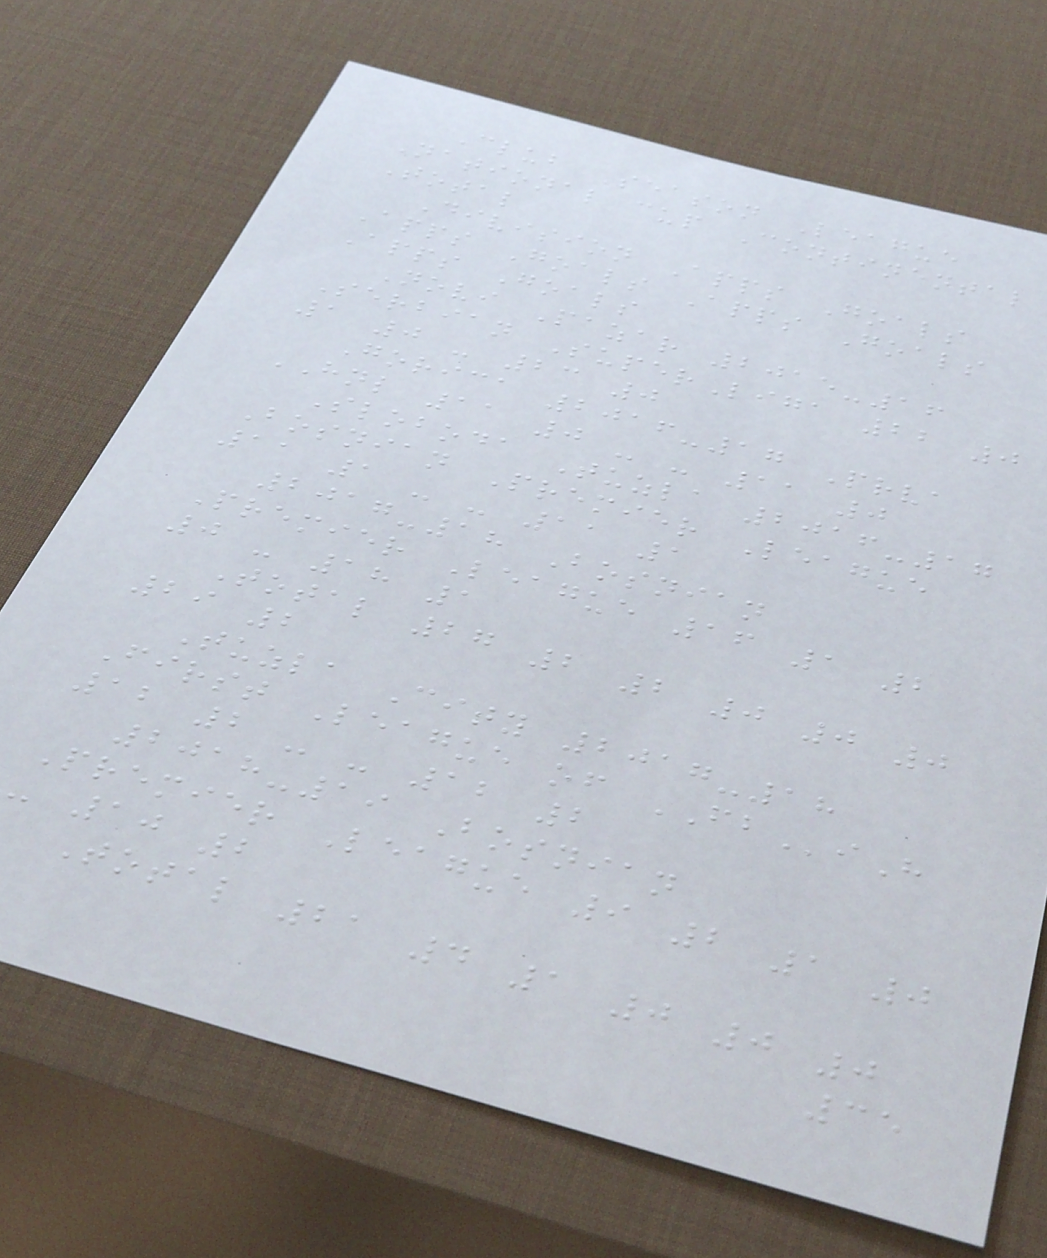Club Season League
National cup Continental
Total
Division Apps Goals
Apps Goals Apps Goals
Apps Goals
Novi Pazar 2015-16
Serbian SuperLiga 22 0
1 0 - 23 0
Gorica 2016-17 Prva
HNL 11 0 - - 11 0
Sloboda Tuzla 2016-17
Bosnian Premier League
11 1 - - 11 1
2017-18 Bosnian
Premier League 16 1 2
0 - 18 1
Total 27 2 2 0 0 0
29 2
Tuzla City 2017-18
First League of FBiH
12 2 - - 12 2
2018-19 Bosnian
Premier League 9 2 1 0
- 10 2
Total 21 4 1 0 0 0
35
